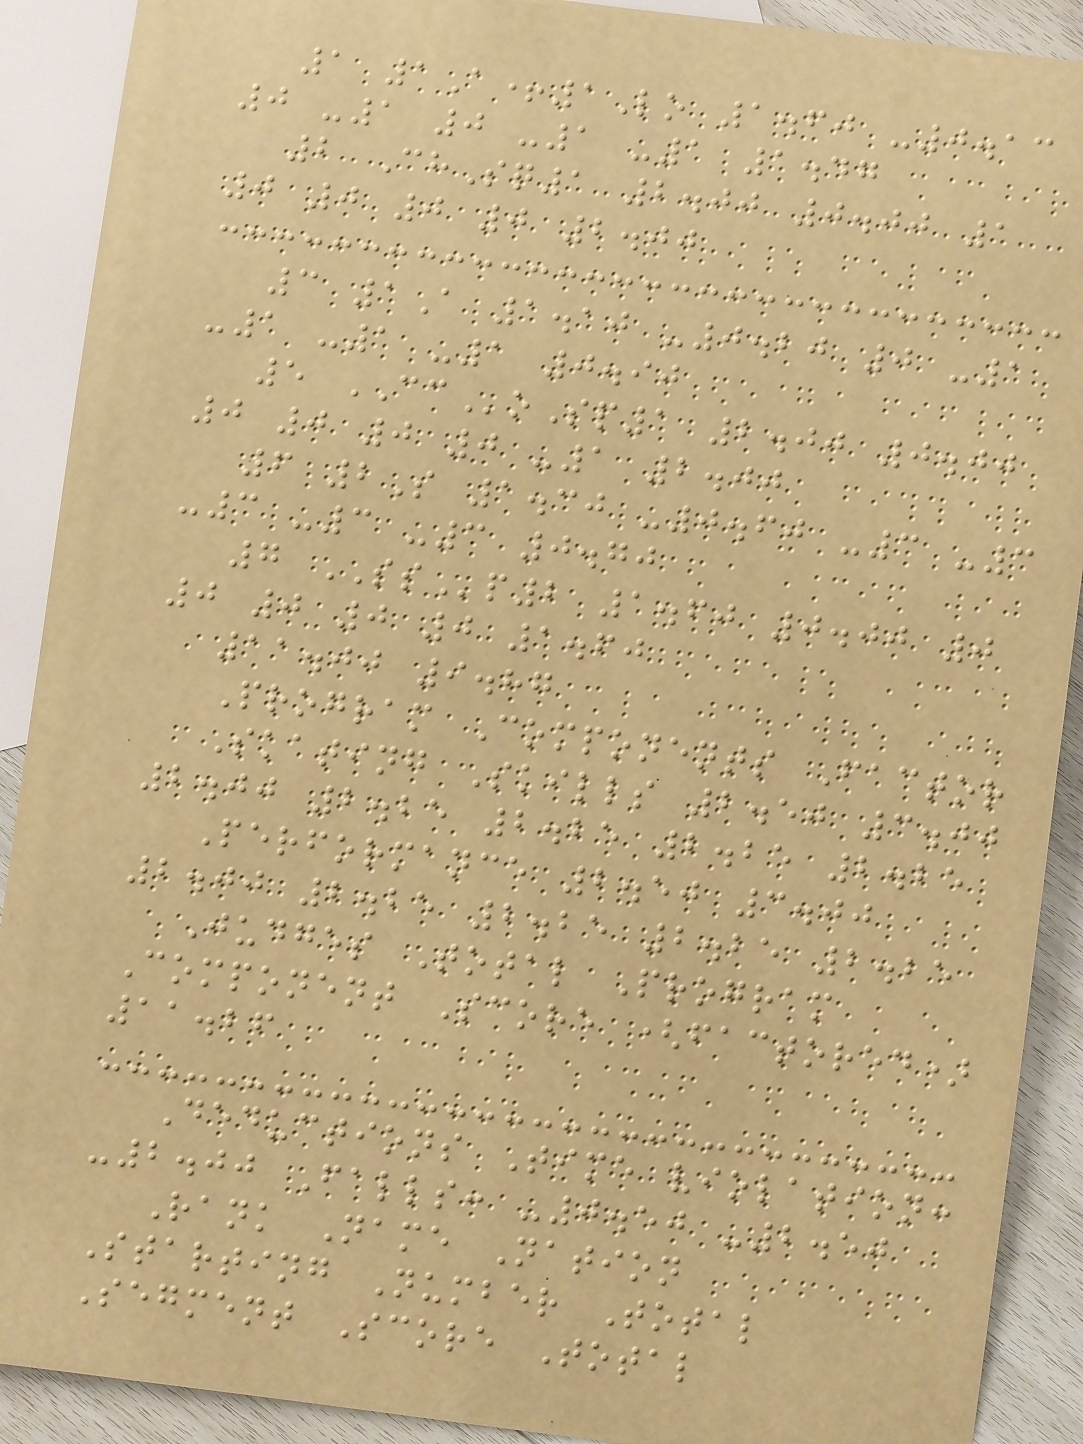1 1A+1Lo 1.60 -0.13
0 -1 0 -1 -1 1.47
2 ChSq1 2.00 0.00 1
0 0 0 0 2.00
3 1A 1.10 -0.20 0 -1
-1 -1 -1 0.90
5 CCoSp1 2.00 0.00
0 0 0 0 -1 2.00
6 2S 1.30 -0.60 -3 -3
-3 -3 -3 0.70
7 SSp2 1.60 0.00 0
0 0 0 0 1.60
11.00 9.87
Program Components Factor
Skating Skills 2.50 3.00
2.00 2.25 2.25 2.25 2.25
Performance 2.50 3.00
2.00 2.25 2.25 2.25 2.25
Judges Total Program
Component Score (factored)
11.26
Deductions Time violation:
-2.00 Falls: -0.50 -2.50
Rank Name Nation
Starting Number Total
Segment Score Total
